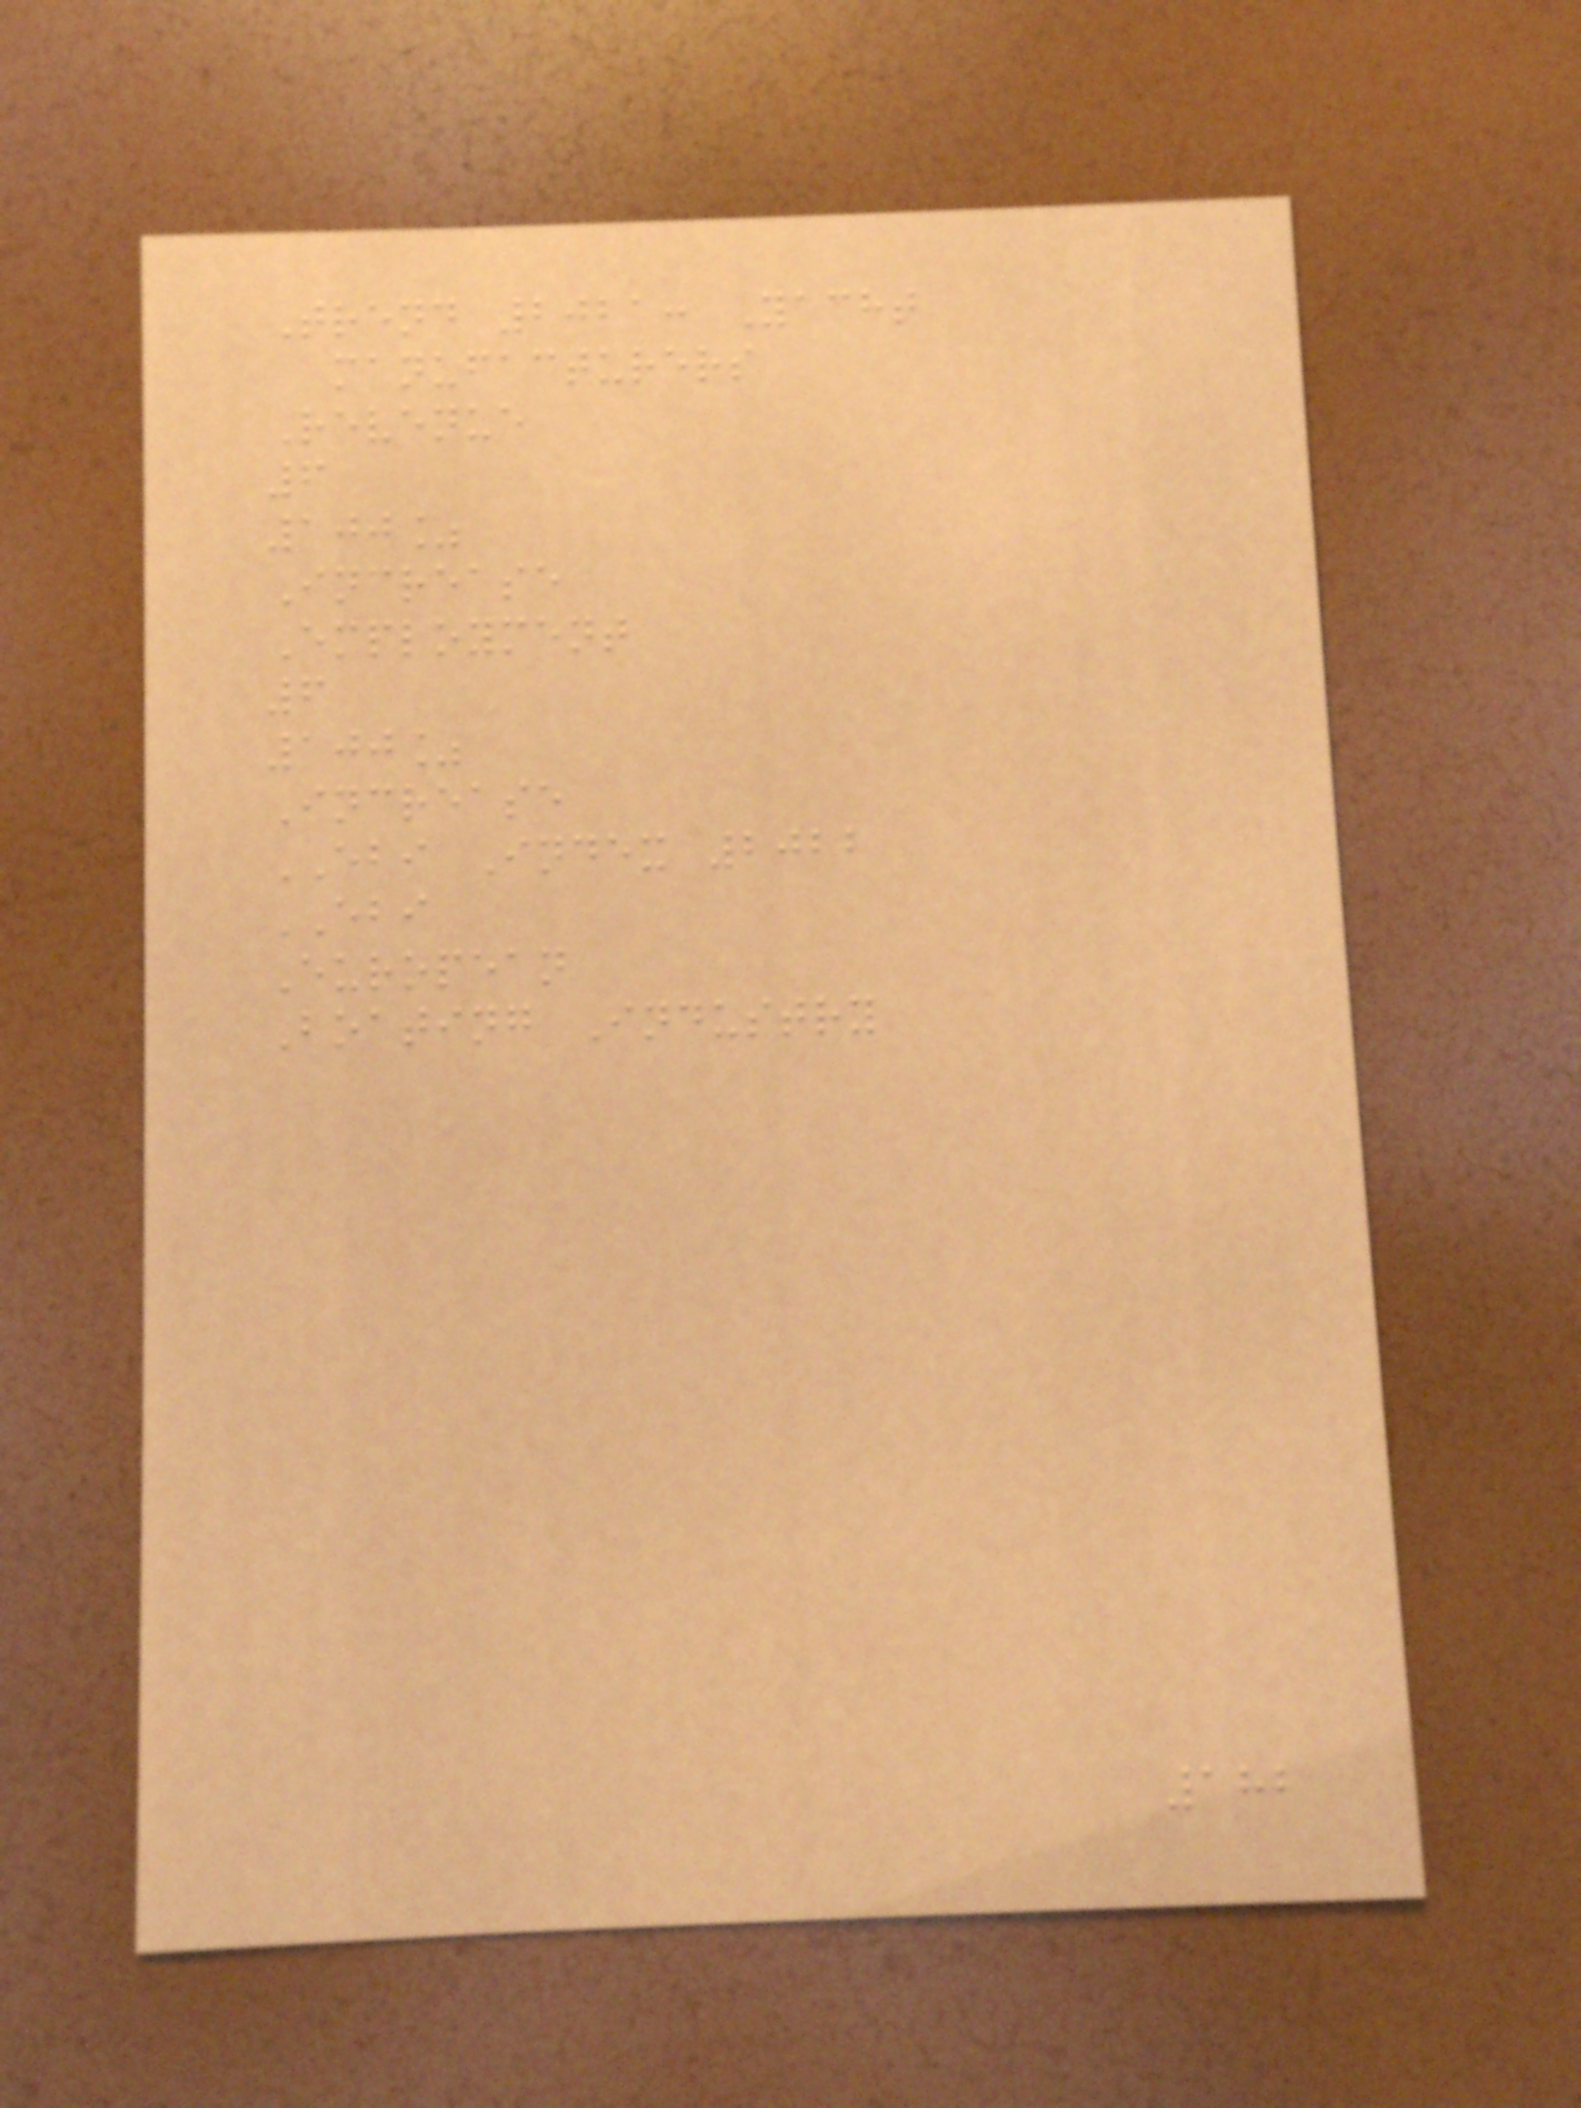Trend 2021: Yacht
manufacturers
Revenue
6
100%
Increase
Employment
6
100%
Increase
EBI Index 2022
EBI
European
Boating Industry
182
